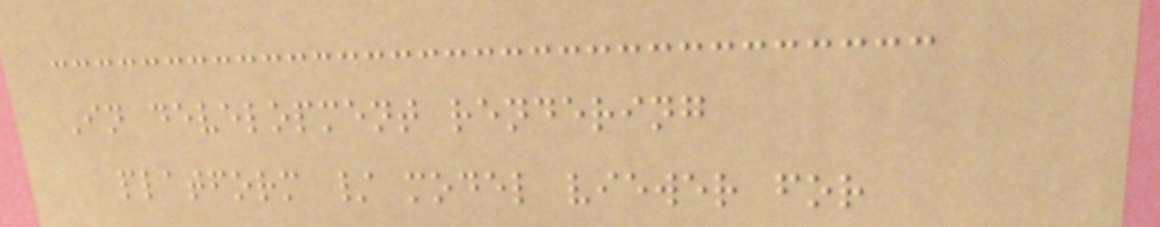In development rendering
platform / model viewer for
